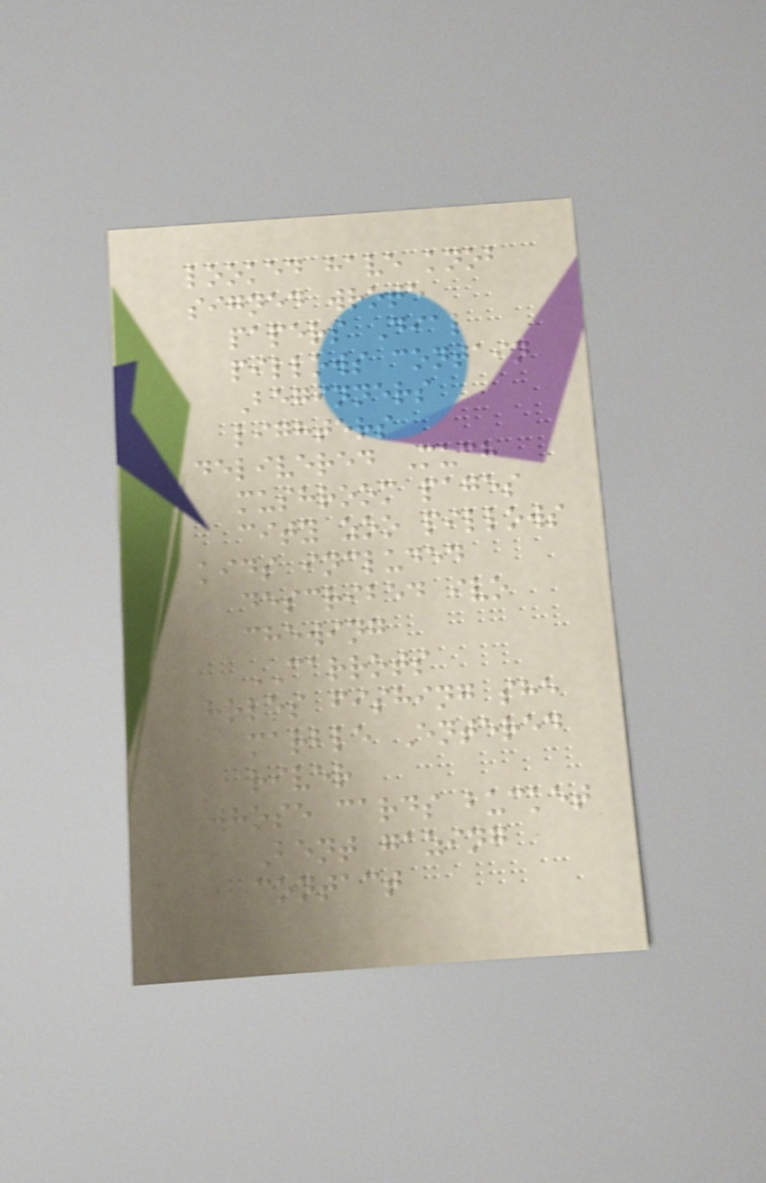looked have knob
signed wrote
papers Dial
pillows contain
Beginners
lighters
delivered Much
mushroom pages
city zoo pillows
kids included
described ivo
chewing
CARROTS
holes fishing she
marble Entered
river
whose cards bucket
Bent gazing
contact
